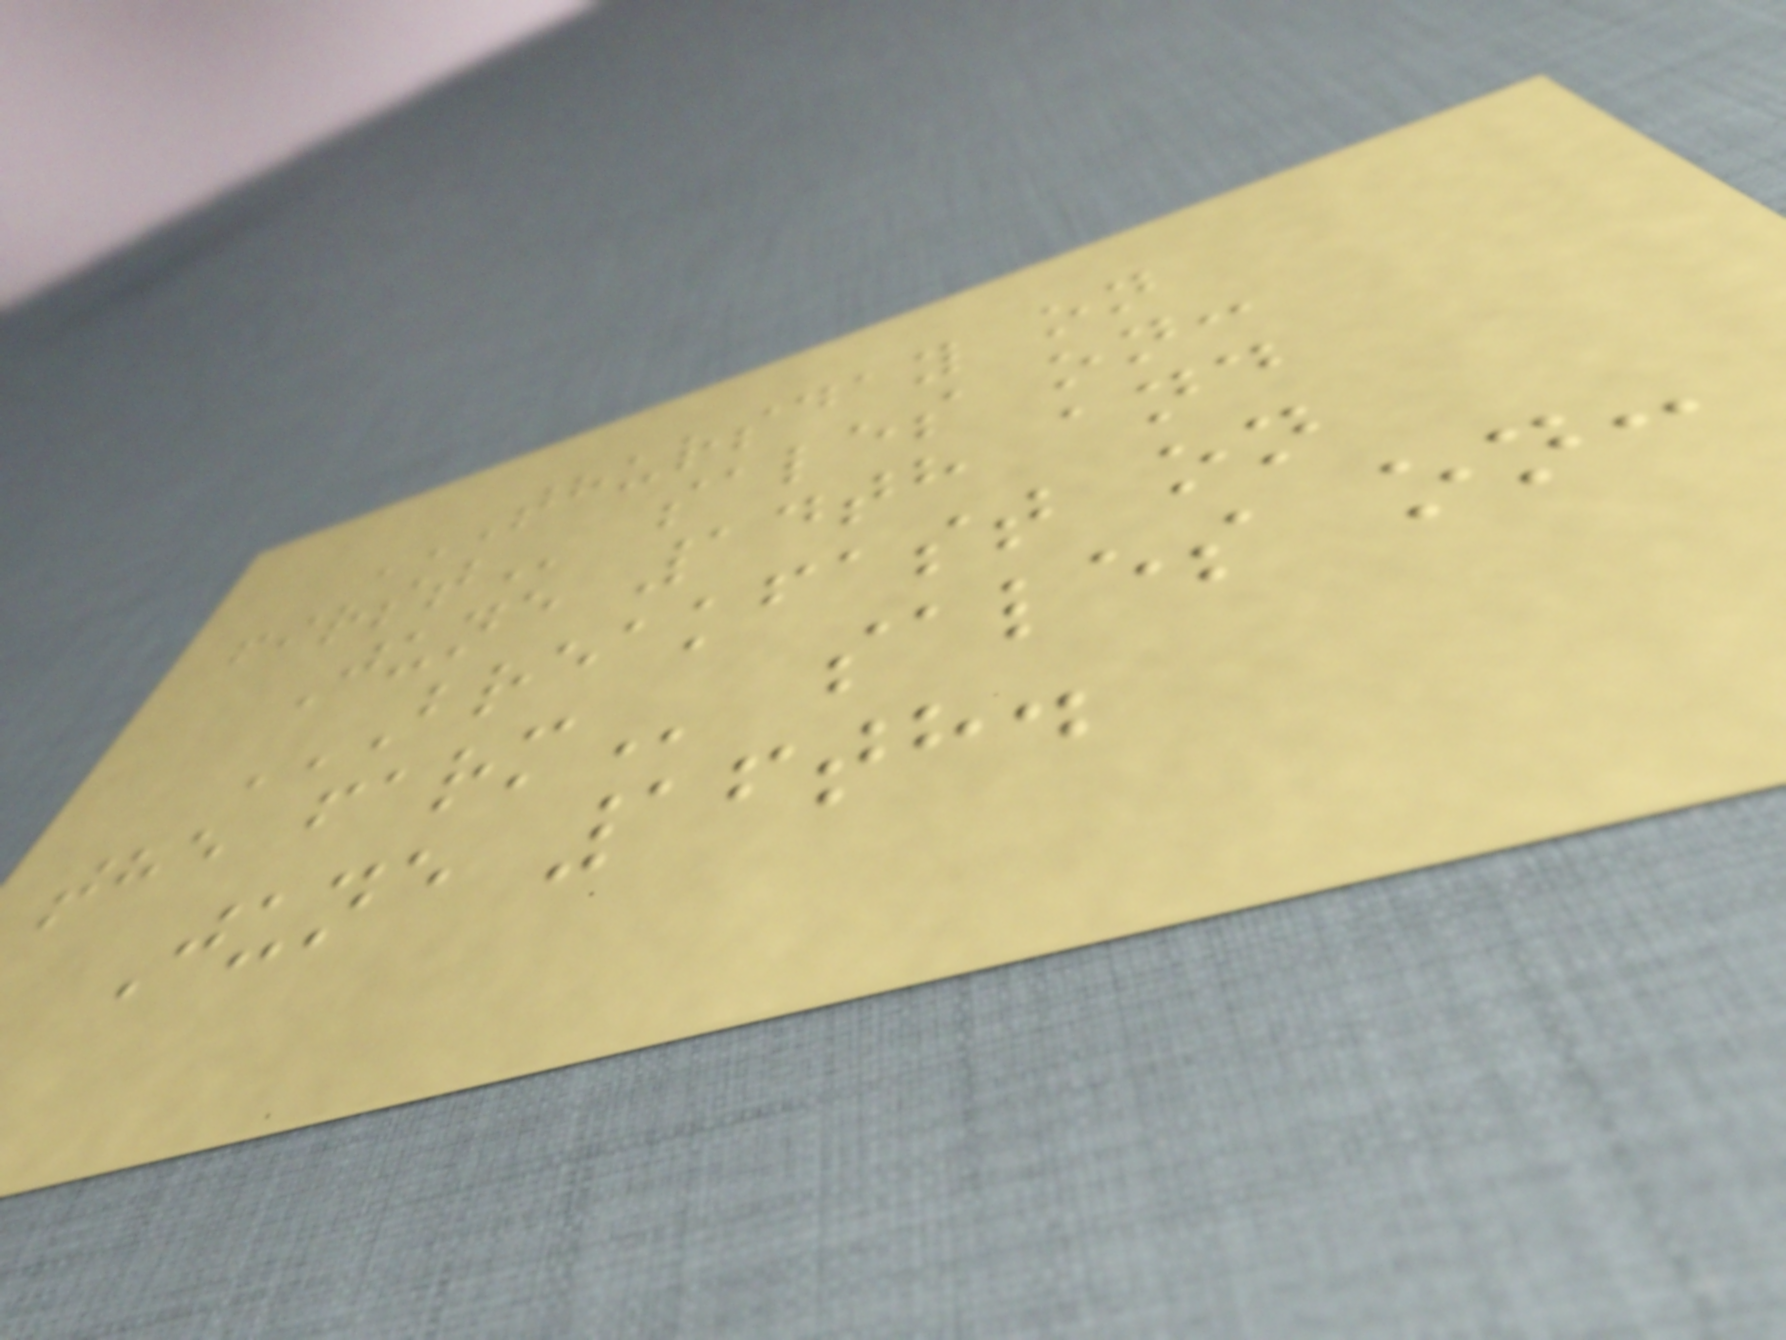THURSDAY ON
FIRST sales on:
June 14th and
BREAKFAST ON
THE FARM sales on:
June 16th.
